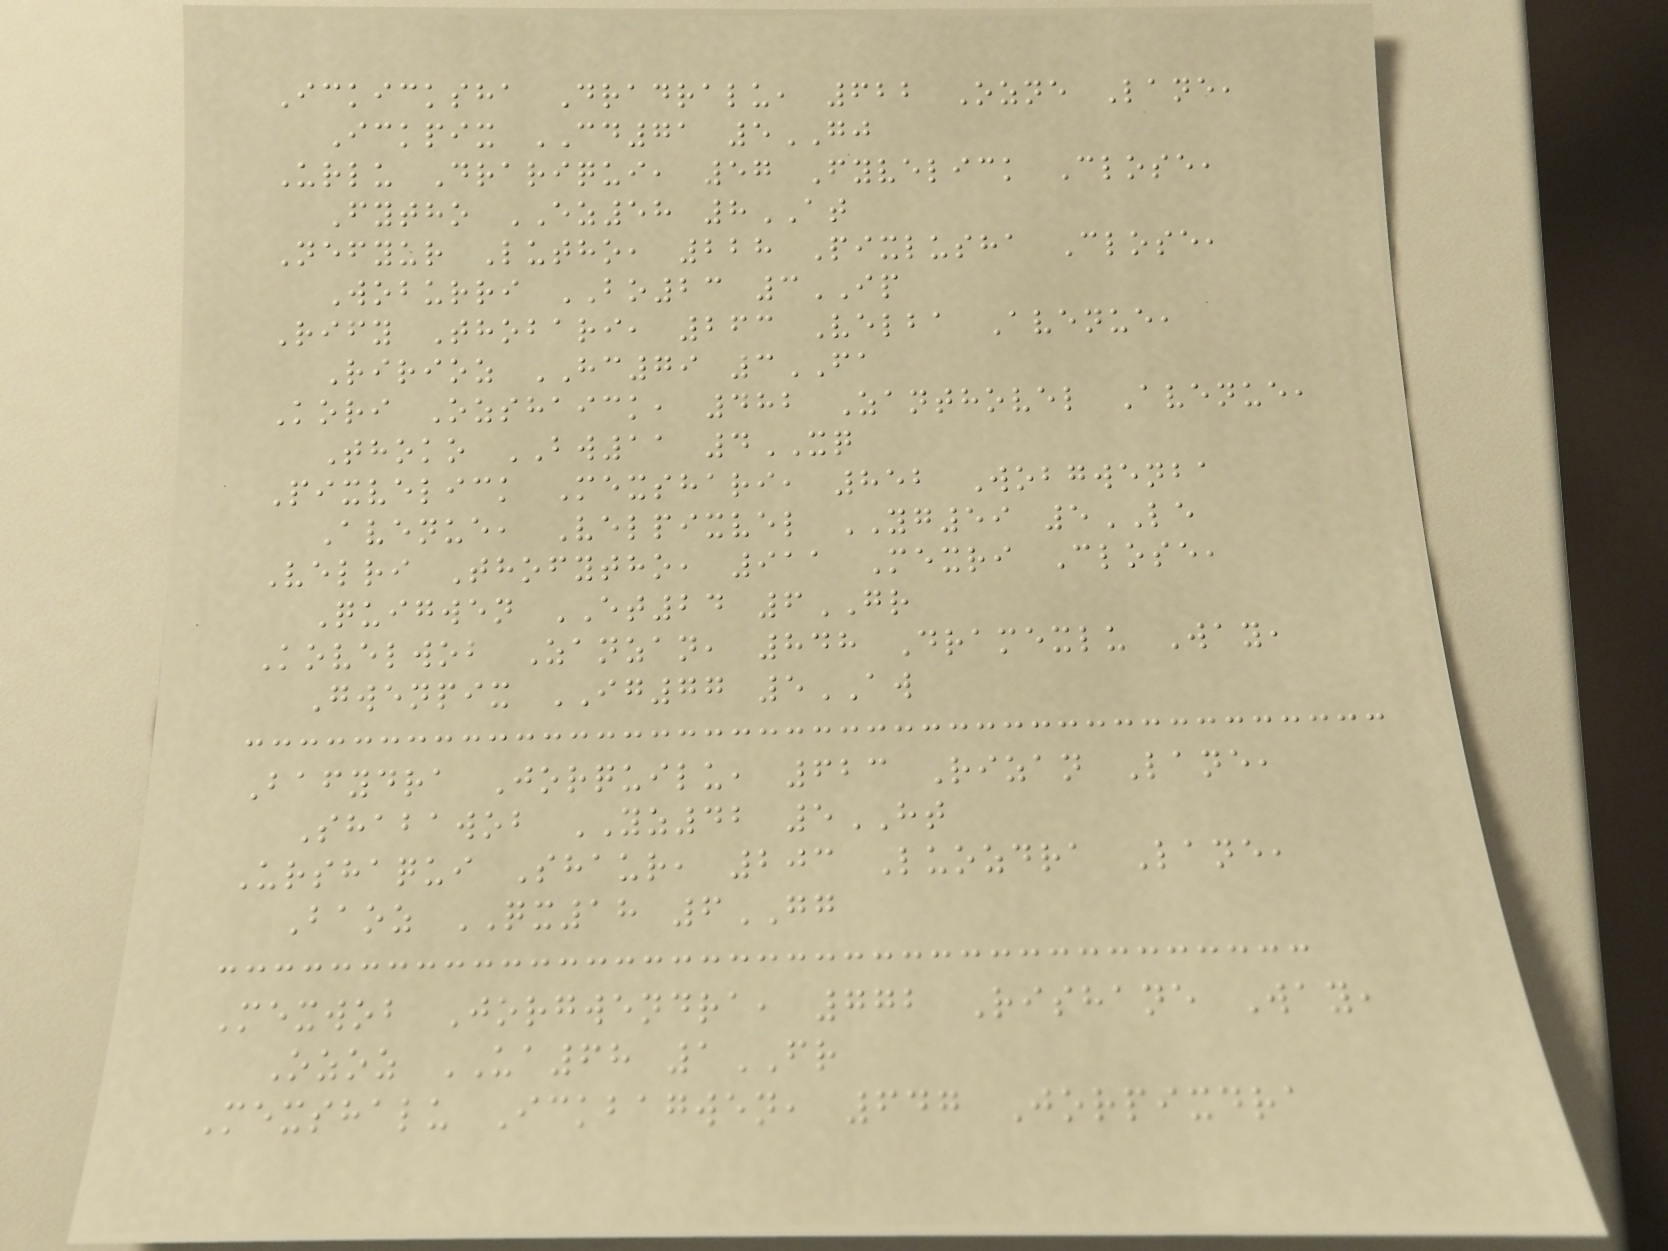Ickicksha Dradralu, 622 Ozne Lane,
Ickpix CD71 5GJ
Urlu Drariqui, 57 Fyvelick Close,
Fytho EZ58 8AT
Nefyur Lutho, 228 Pixlusha Close,
Woburri BO23 3IP
Rify Thobari, 263 Velba Avenue,
Ririoz HC79 3FA
Kori Ozshaick, 482 Zanthovel Avenue,
Thoko BW11 4XQ
Pixvelick Mexshari, 852 Wobgwenba
Avenue, Velpixvel YG59 5LE
Velri Thofytho, 911 Mexri Close,
Quigwen ET24 6GR
Kovelwob Zanzan, 848 Dramexlu Way,
Gwenpix IG77 5AW
Bafydra Jorquilu, 623 Rizan Lane,
Shabawob YZ42 5HT
Urshaqui Shaur, 203 Luozdra Lane,
Baoz QX18 6GG
Mexwob Jorgwendra, 772 Rishane Way,
Ozoz UA68 1FR
Mexshalu Ickbagwen, 647 Jorpixdra
